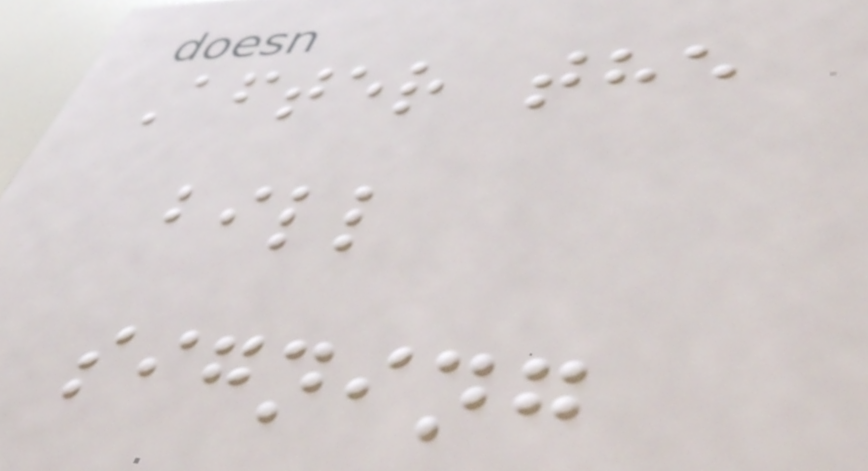After the
bill
signing
